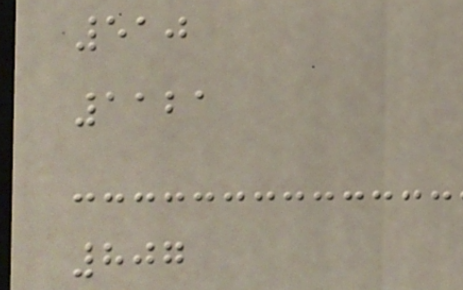510
1121
807
